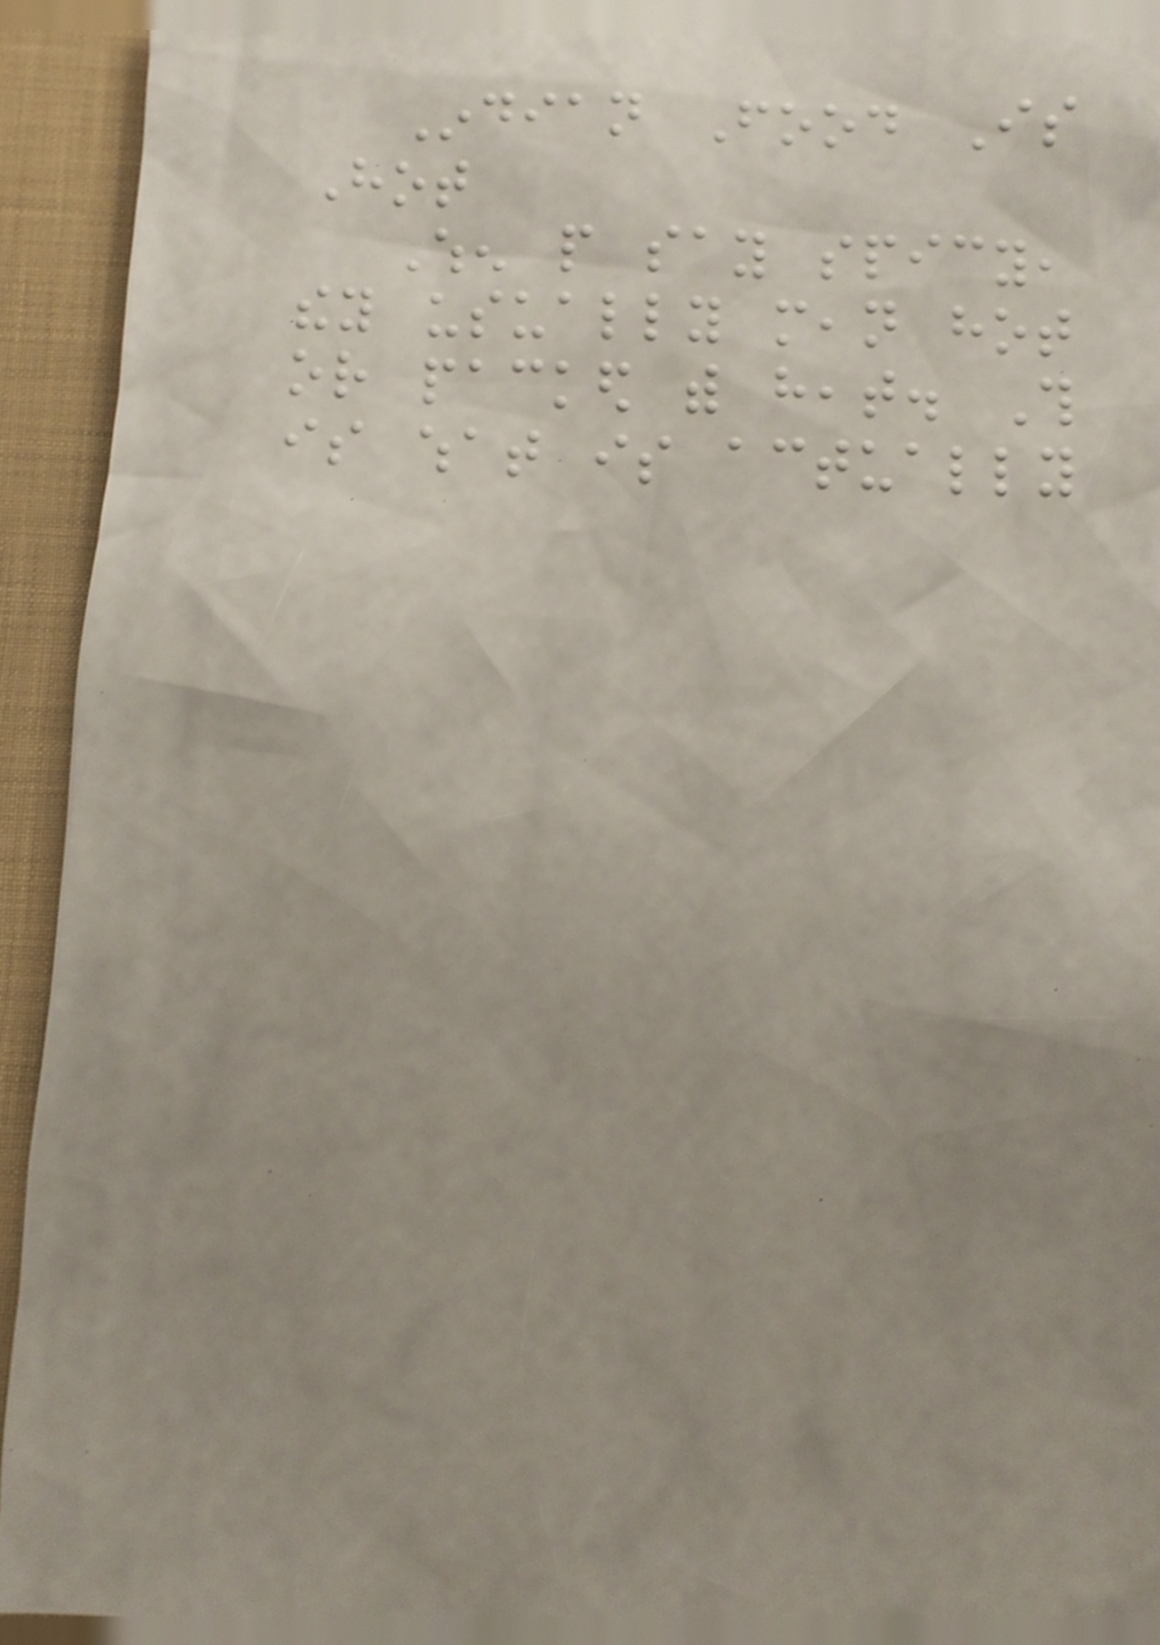Indian Food Is
Hot
When people say spicy,
they usually mean hot
or packed with heat. This
is what is actually
